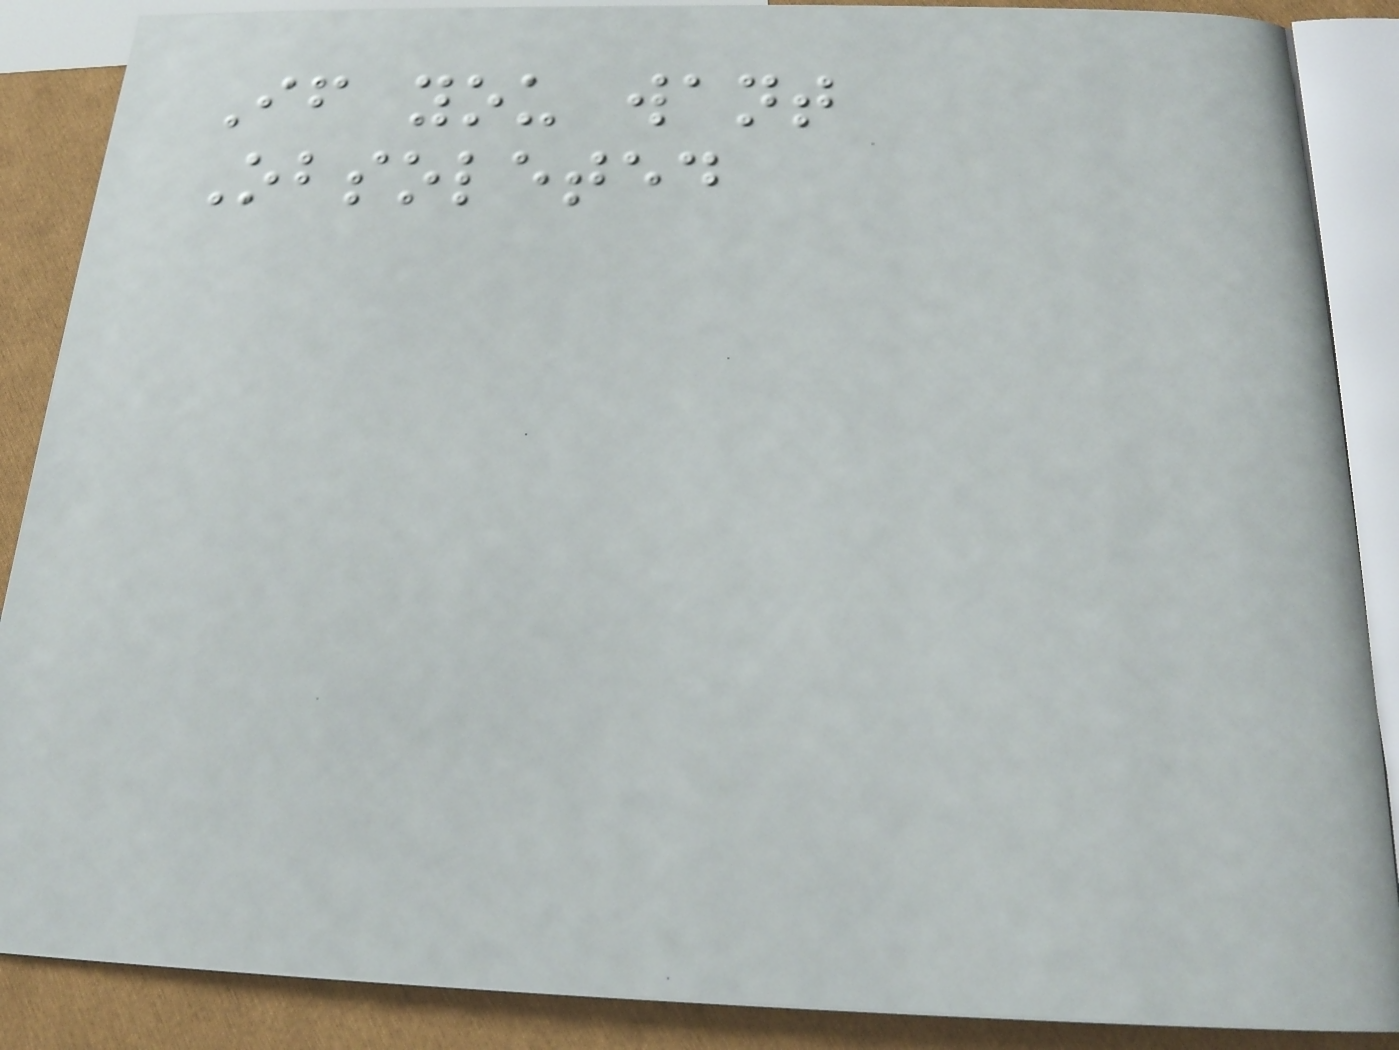If you want
Obsoleted
